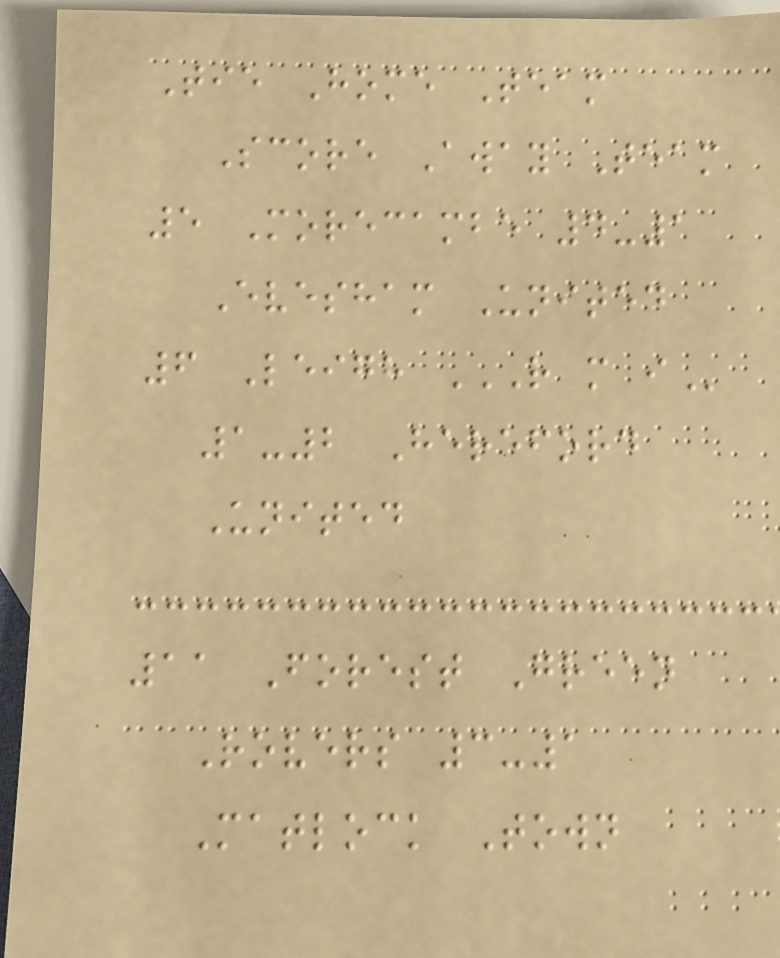Tie Home Team
Score Away Team
5 Morecambe 4-1
Evesham United
6 Leigh R M I
1-2 Hereford
United
11 Forest Green
Rovers 3-1
Matlock Town
